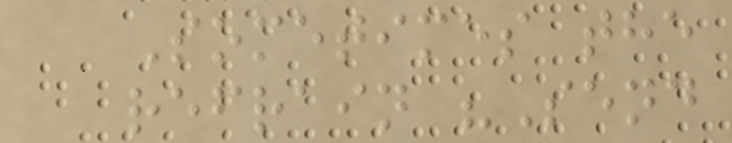Sometimes the
refrain "Send
